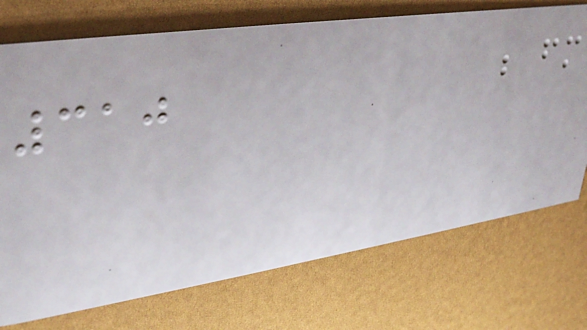310
